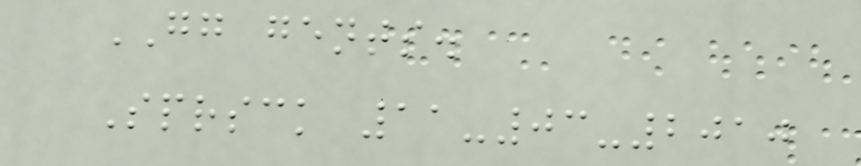GG gents.
Sprsck 11-03-2010
